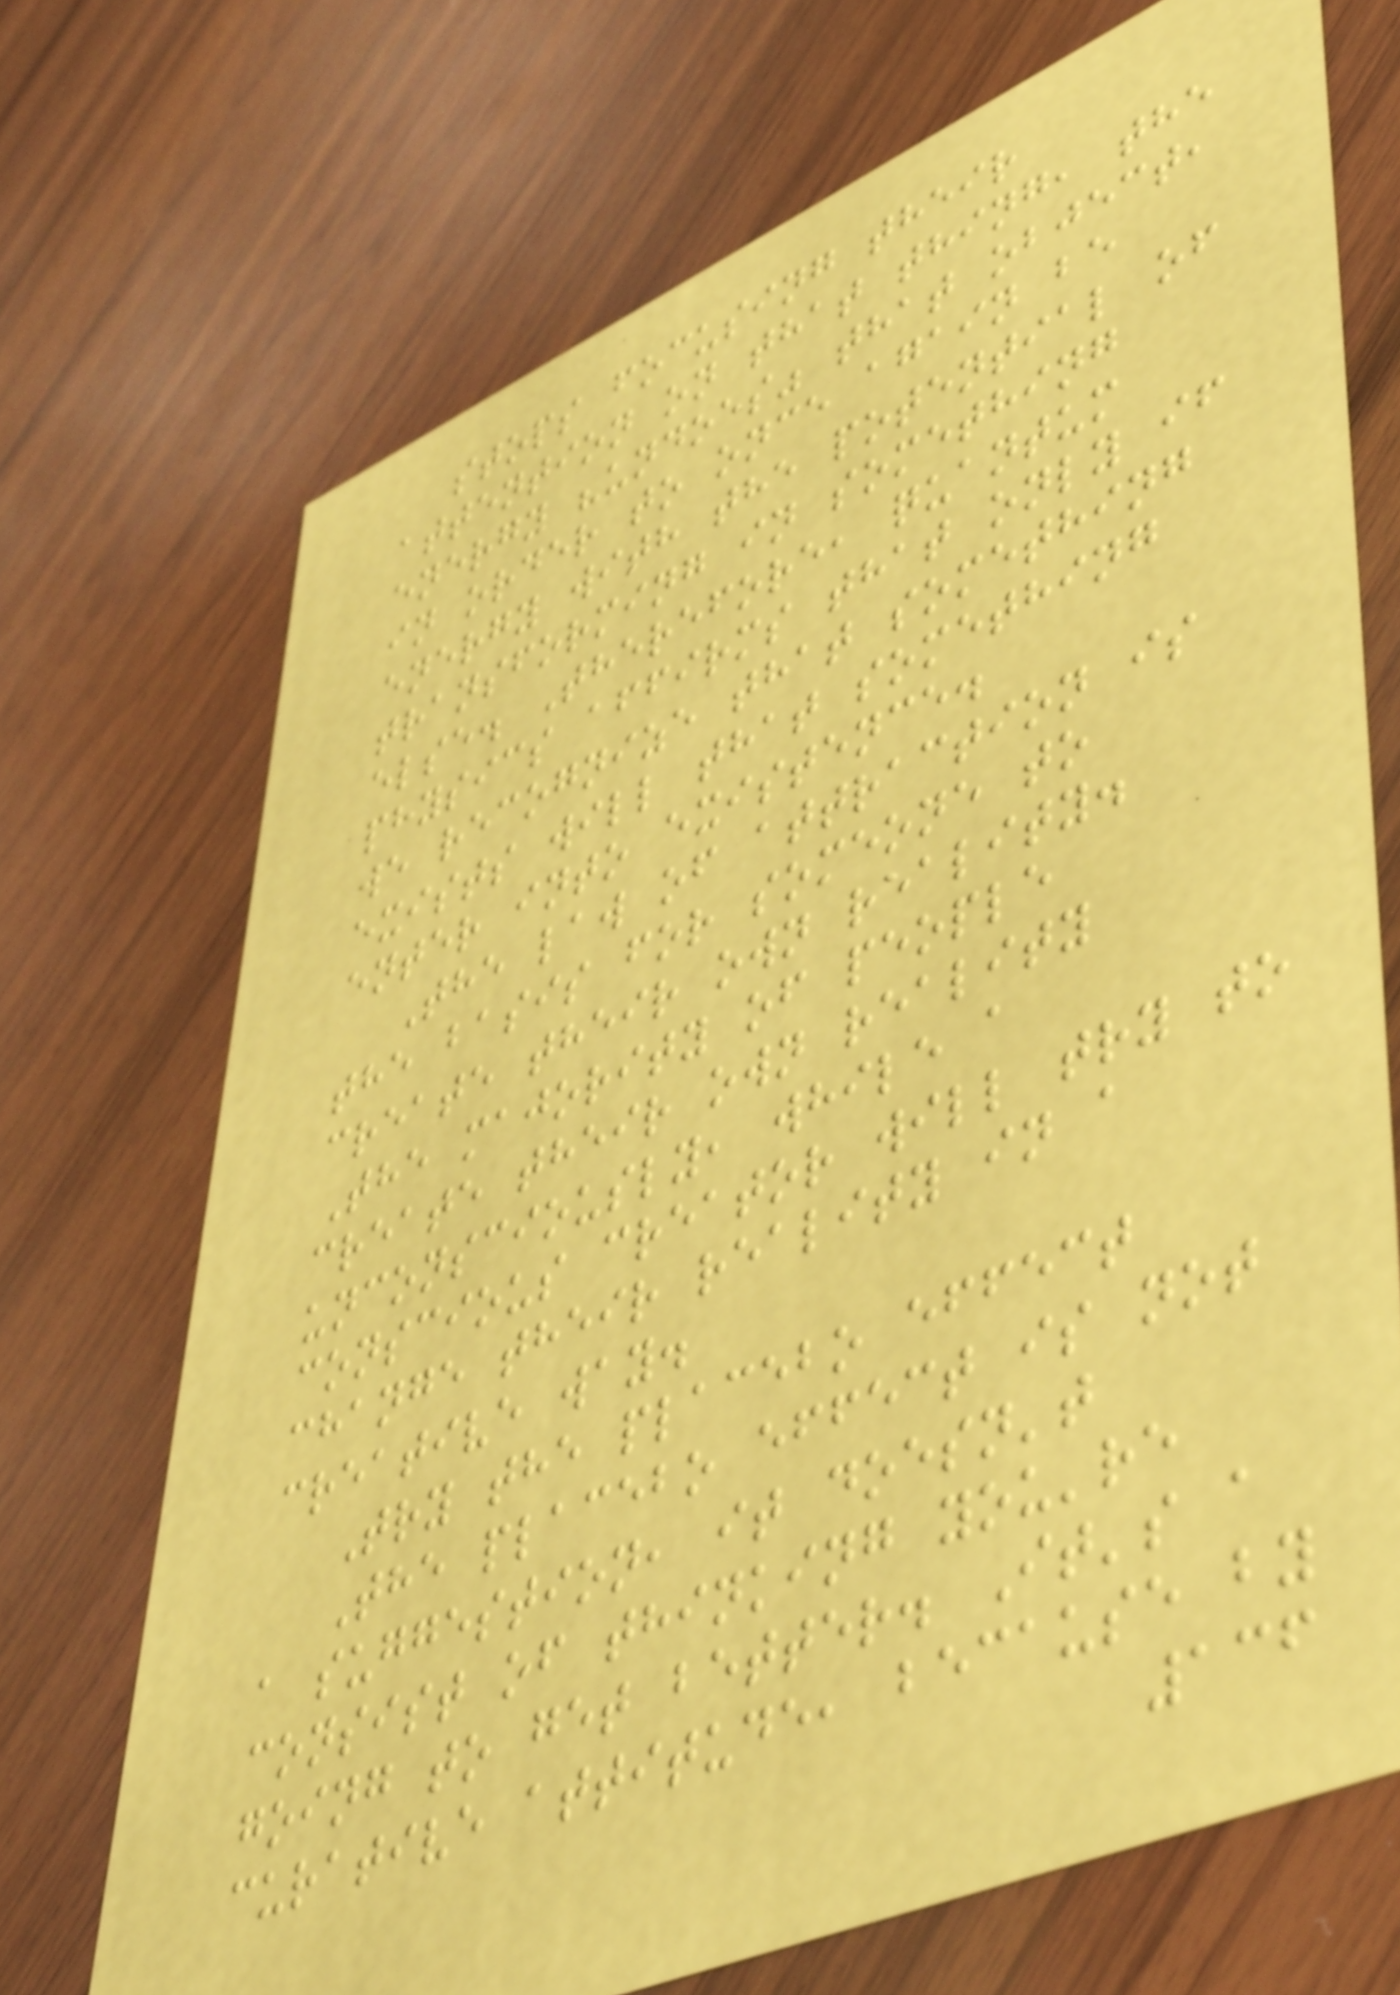stops focusing their
attention on that thing, the
energy "undoes" that object,
in order to once again be
energy with the potential of
transforming in something
else. Therefore, quantum
physics affirms that only if
we recognize that something
exists will that something
enter into existence.
The law of attraction is
the basis for someone to
create their own reality.
The majority of people
create their own reality
unconsciously, while a
conscious creator will try to
change their reality in a
creative way.
Try the placebo effect
The placebo effect is not
a suggestion, it doesn't
consist of thinking you're
going to get better. It's a
curative attitude, because by
136
